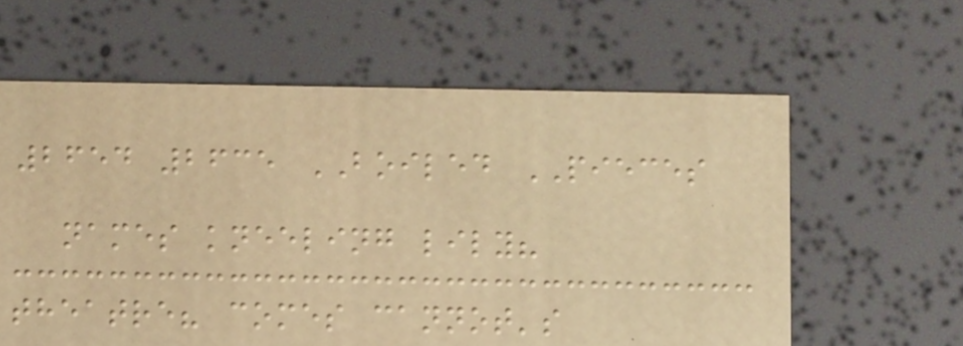2654 2635 BOILED PIECES
names kneeling lily?
theatre? comes cannot's
